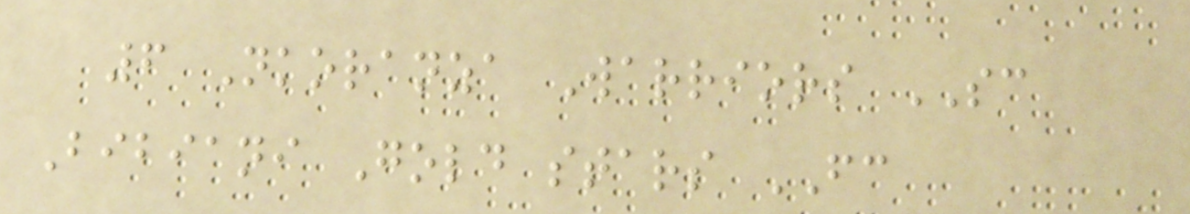6 Nkoranza Warriors SC
Bibiani Gold stars FC
